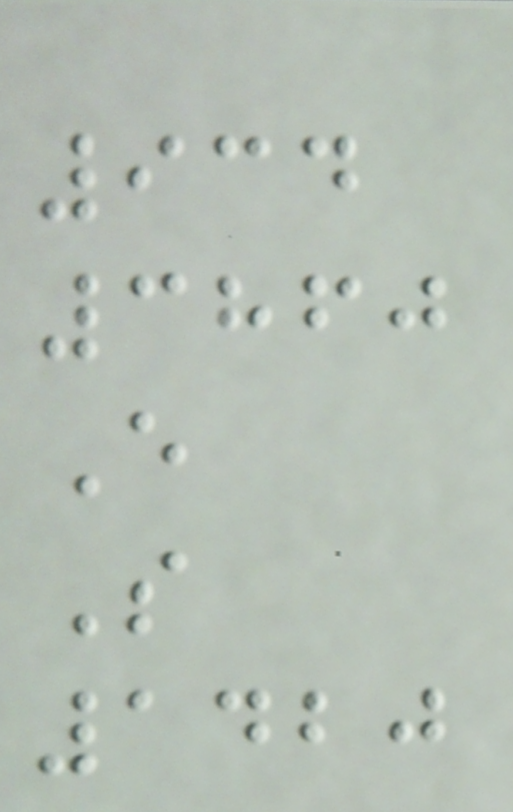934
3860
E
S
1420
